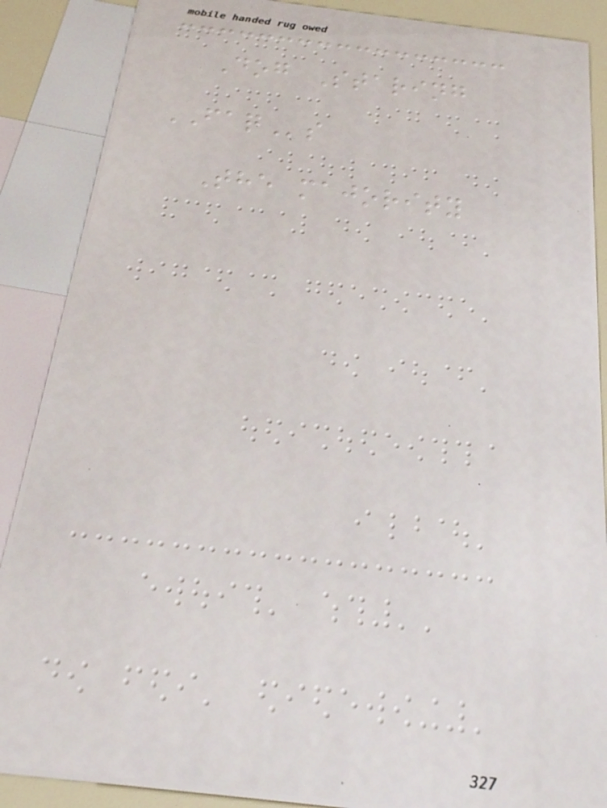Dog Staring
FAQs
The majority
